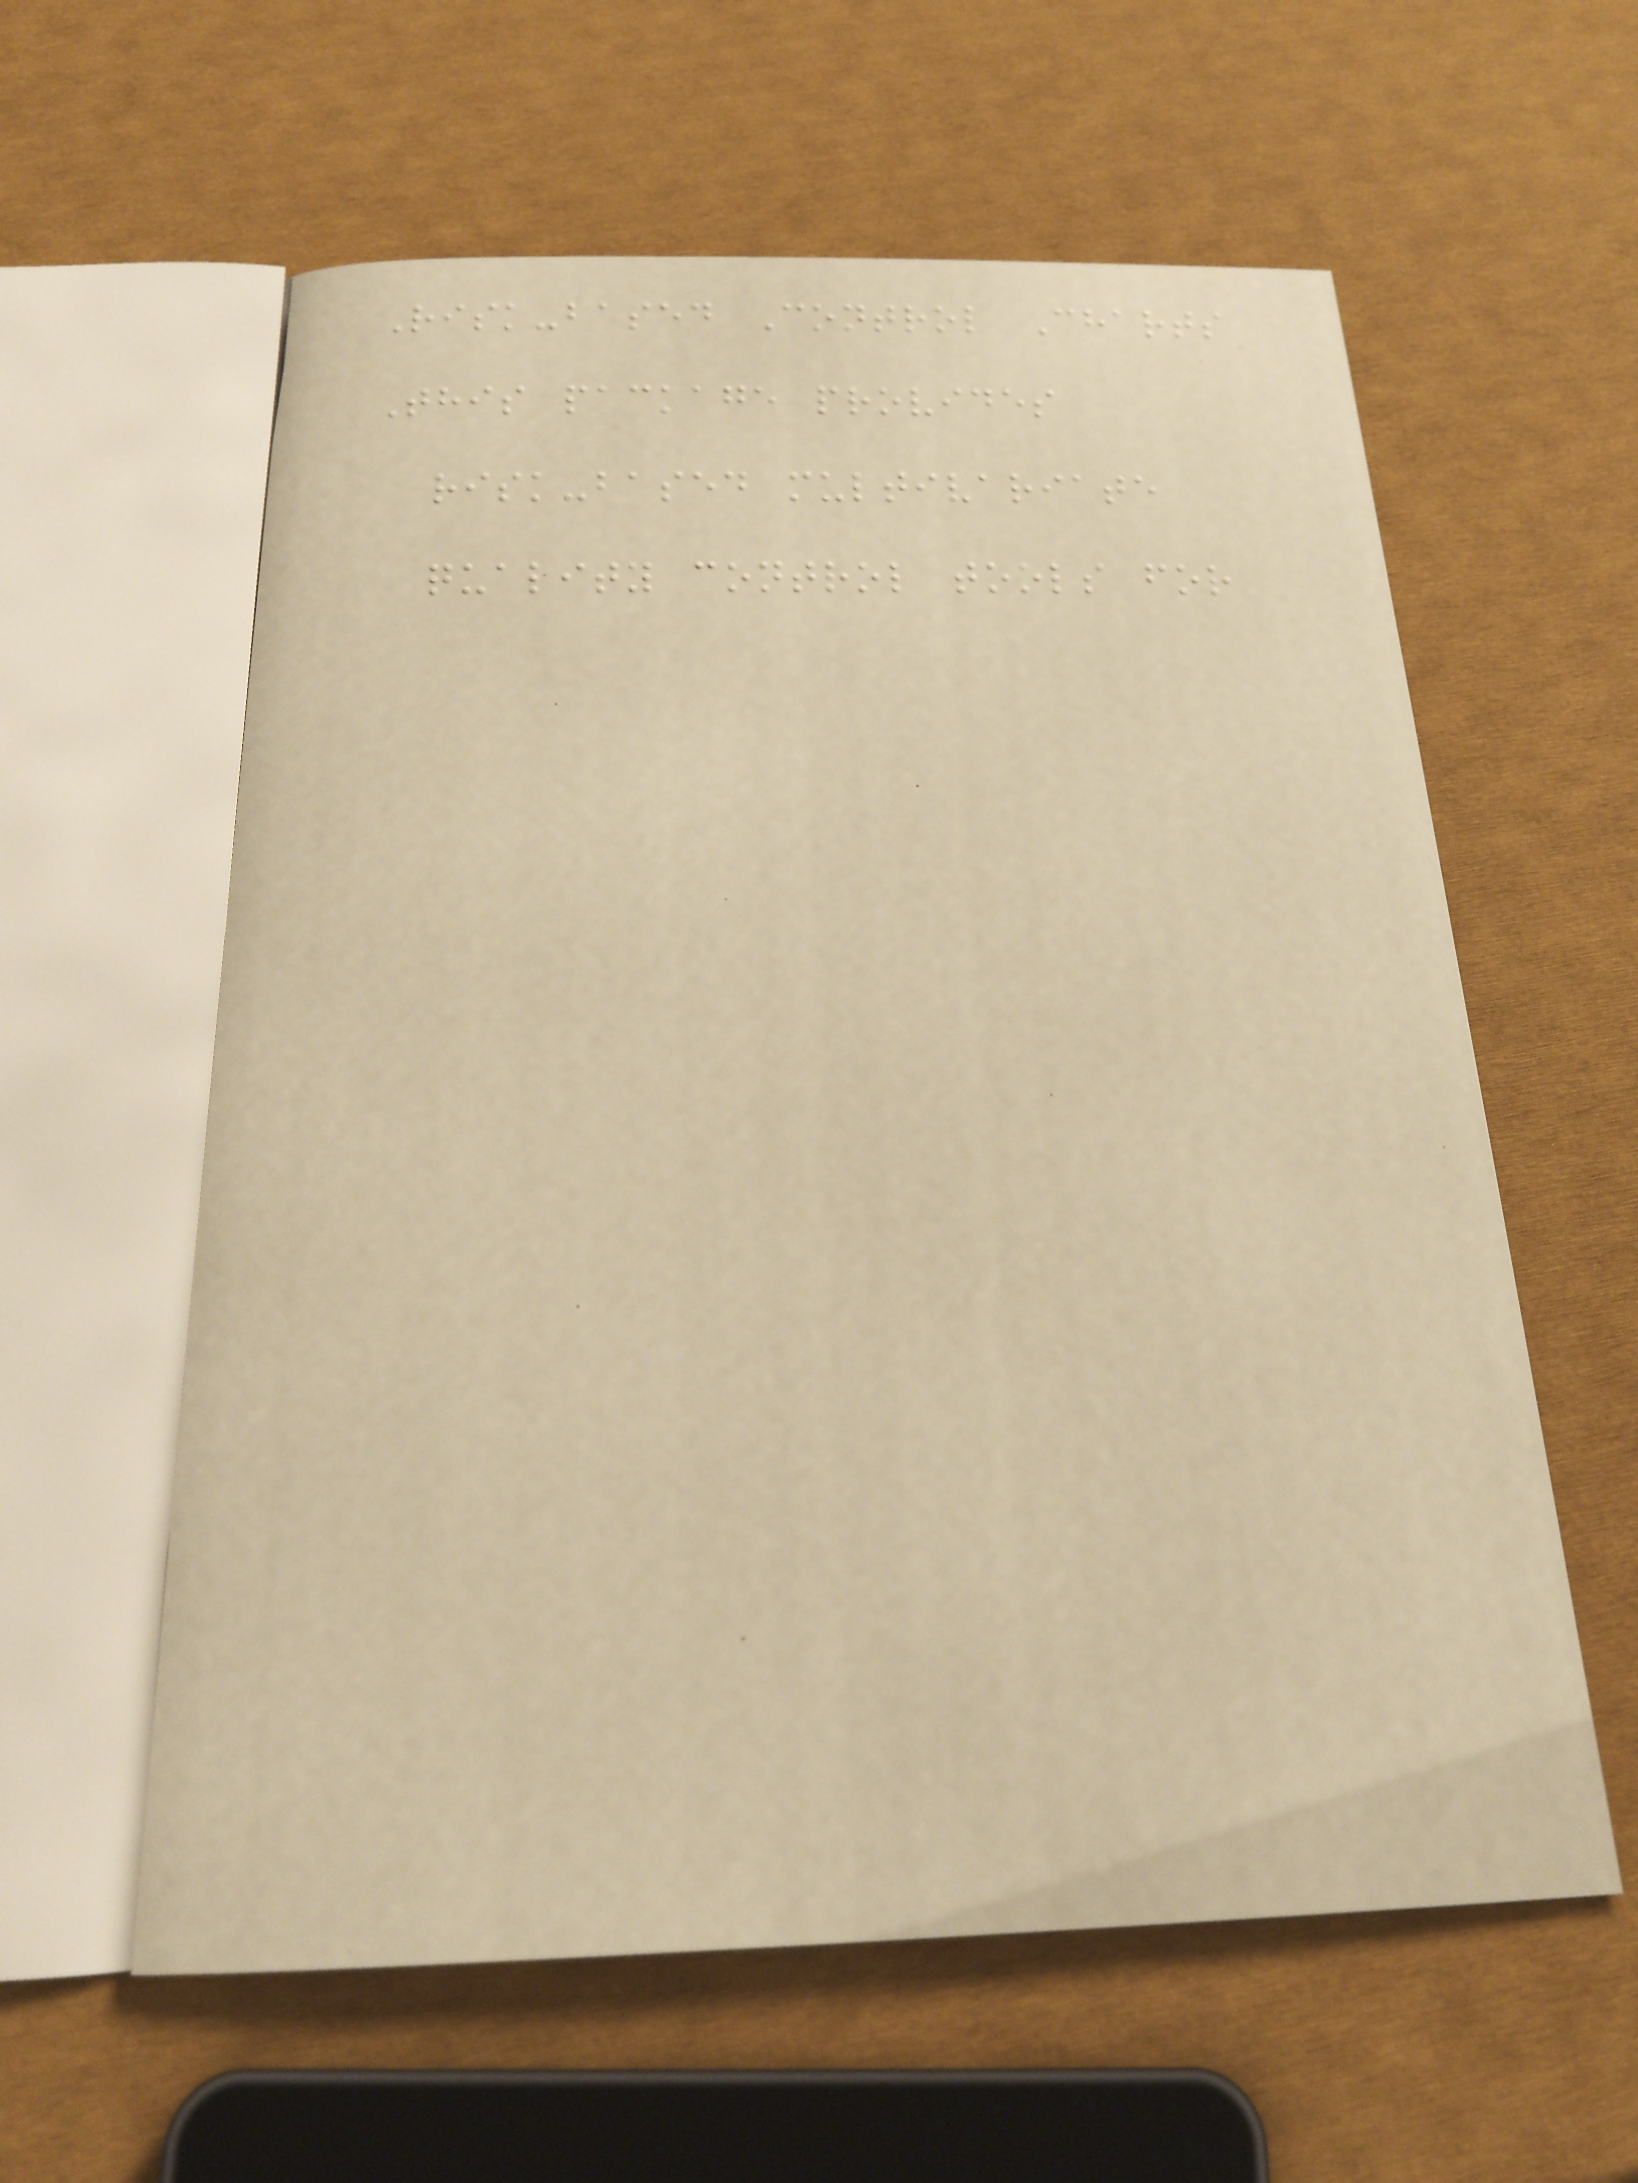Risk-based Control Charts
This package provides
risk-based multivariate
quality control tools for
